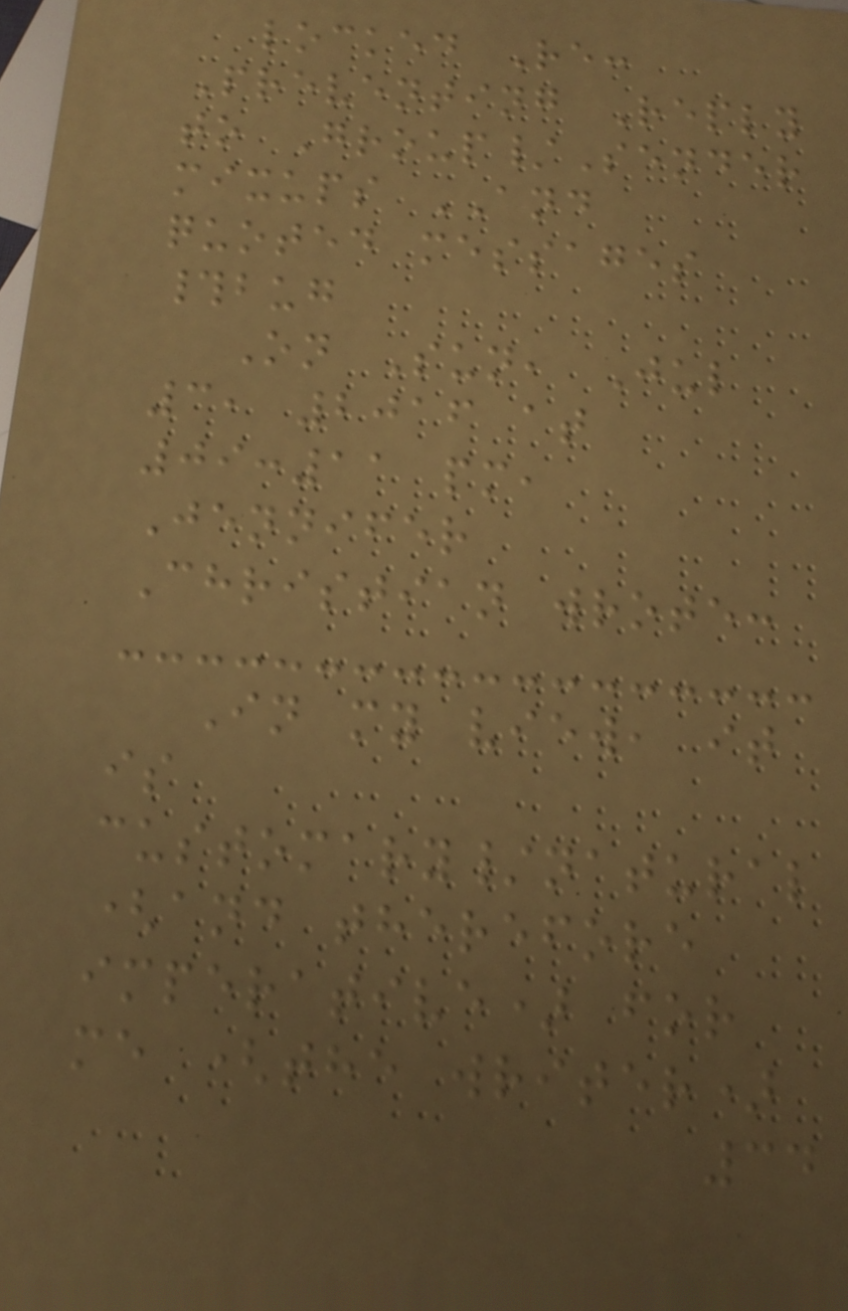locked Re:
Preventing Reply
to Group/Sender
mixups AND
quoted messages
#bug
On Sun, Jul
3, 2016 at
09:11 pm,
Jennifer
Christian wrote:
In my view, it
is
customary/natural
(and therefore
imperative) for
me (the writer)
34
